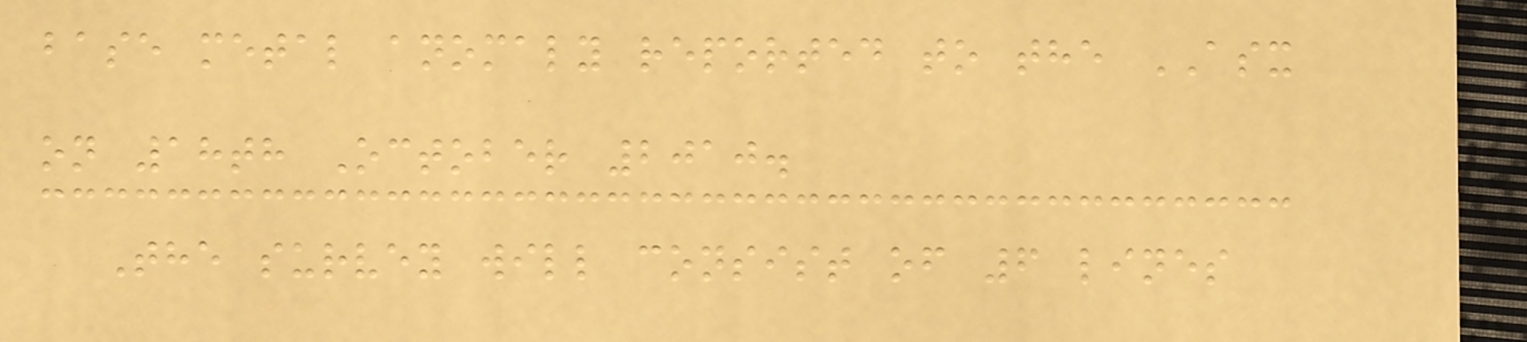base metal anomaly reported to the ASX
on 18th October 2010.
The survey will consist of 6 lines
